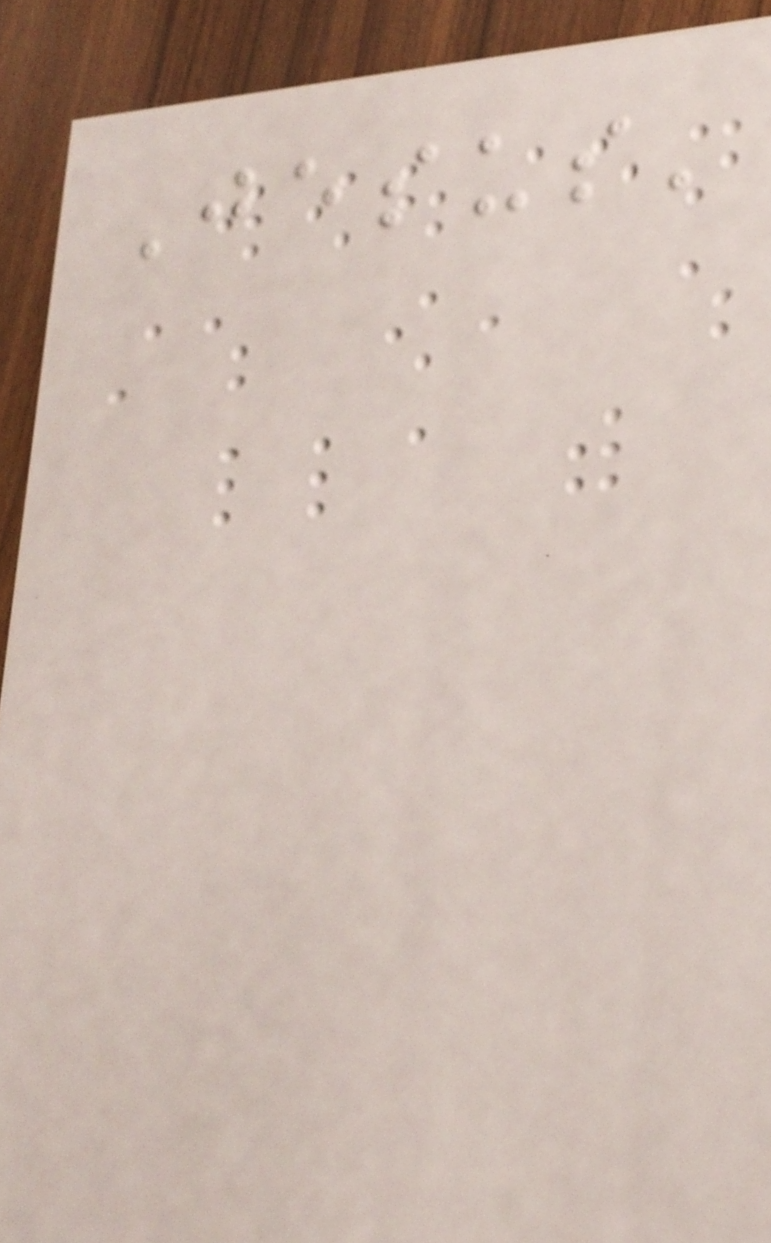Jesus'
